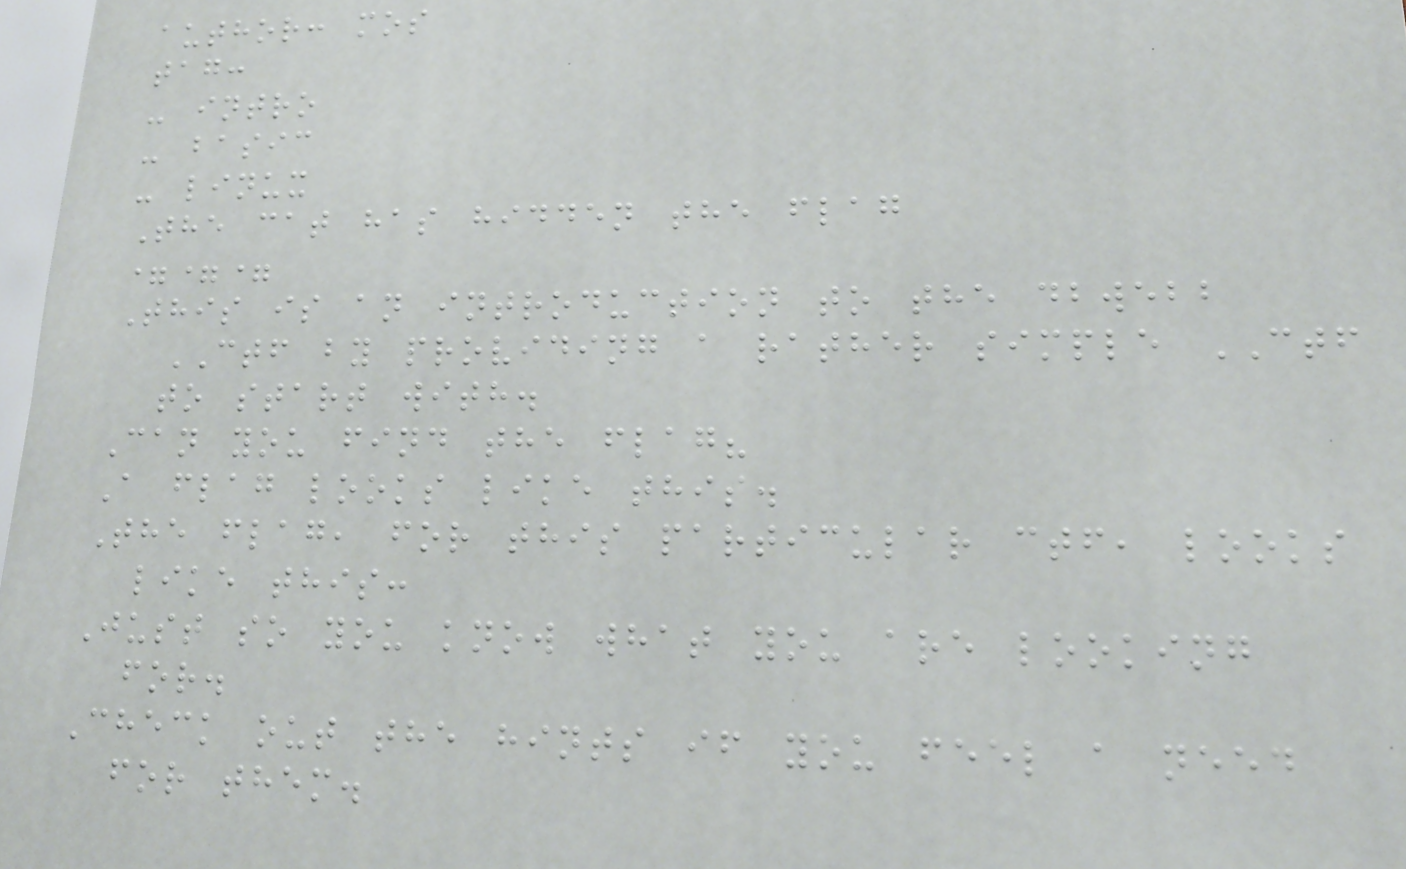author: mos
tag:
- intro
- basic
- linux
The cat has hidden the flag
===
This is an introduction to the dbwebb
CTF by providing a rather simple CTF
to start with.
Can you find the flag?
A flag looks like this.
The flag, for this particular ctf, looks
like this:
Just so you know what you are looking
for.
Check out the hints if you feel a need
for them.
